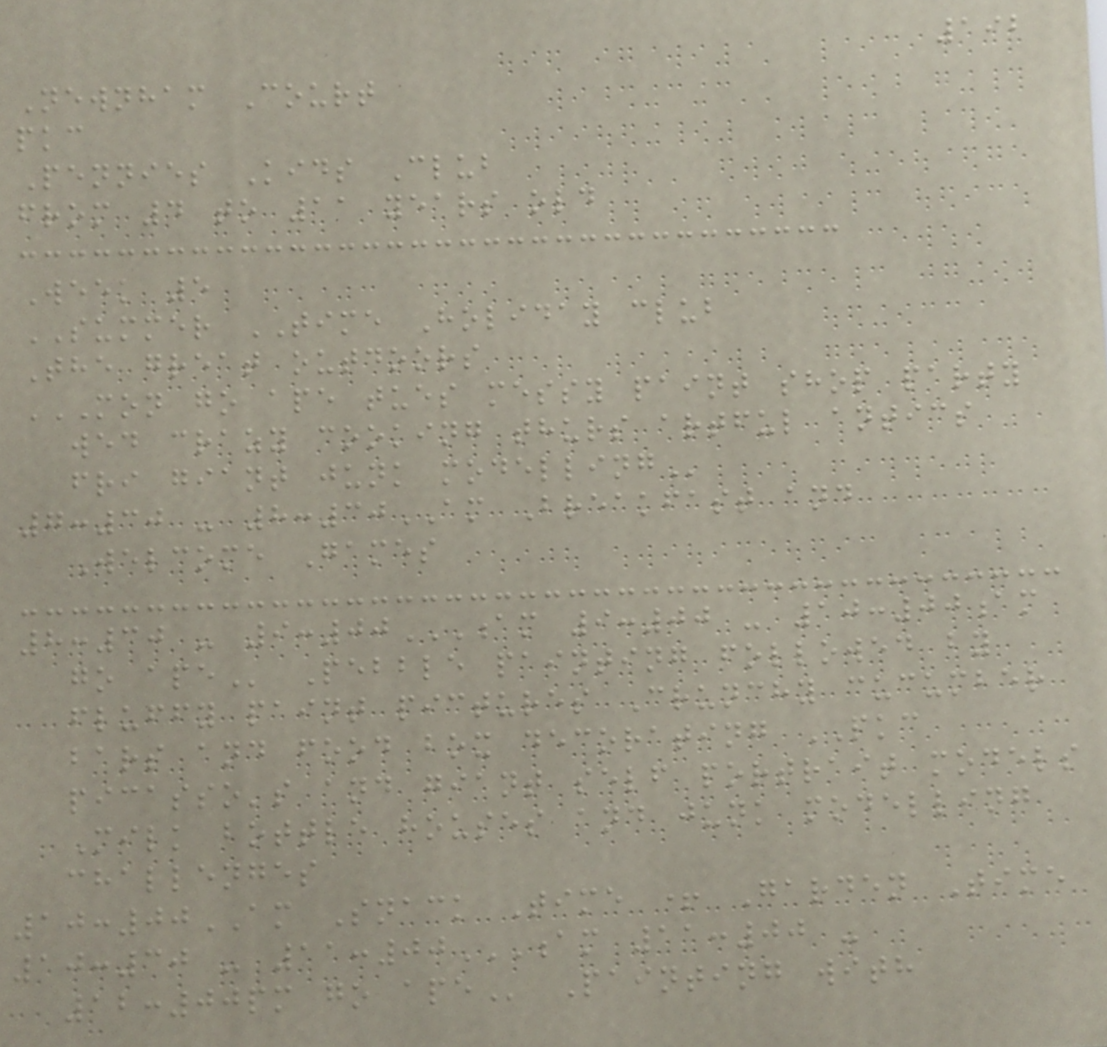192
Newnham Court
pkc
Pennies Kids Club
from 4 to 11 years old
Week 5
SUMMER TIME Holiday club
The great outdoors
MON GO APE TUES MESSY PAINT SHOP PARTY
WED CRAZY COOKING THURS ARTFUL ANTICS
FRI GIANT JUNK MODELLING
7:30 - 8:30AM Breakfast and
Welcome Games
8:30 - 9:00AM 9:00 - 10:00AM
GO APE Pebble painting followed by
fluffy paint pictures Crunchy cucumber
bars and food box decorating PKC
picasso's and giant self portrait models
Milk bottle houses and junk modelling
challenges
10:00AM Snack Time + Garden Time
10:30 - 11:00AM 11:00 -
12:00PM GO APE Painting with
